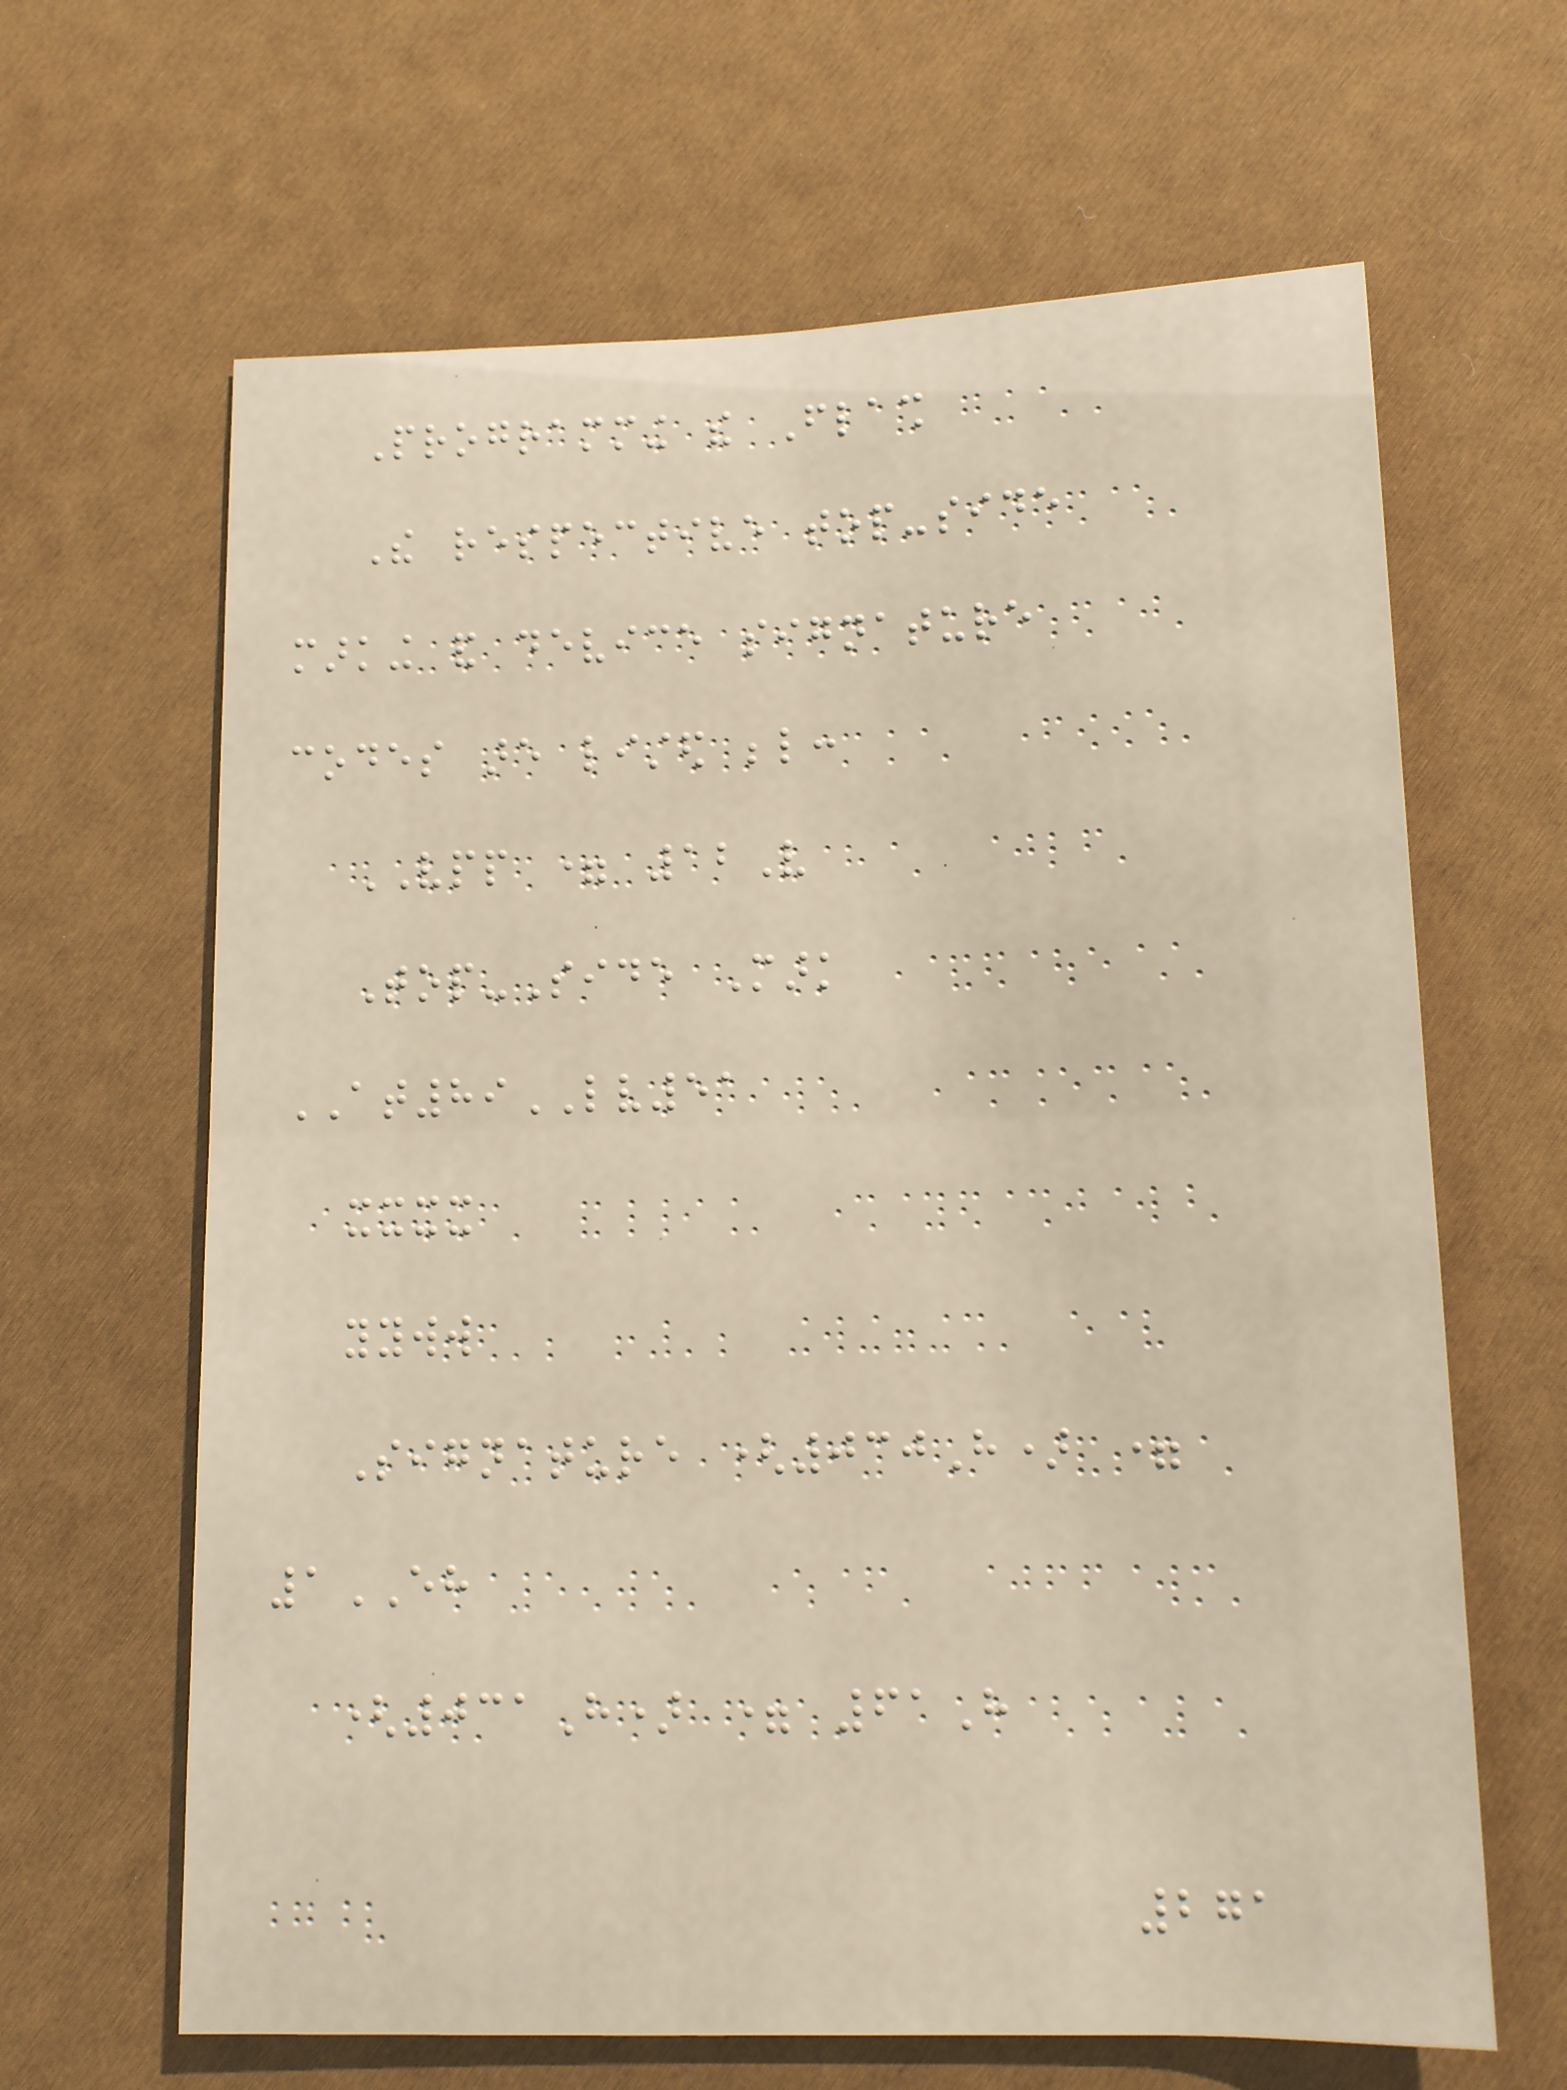Programming the Flash
The respective top-side
marking and device signature
codes are listed below:
VPP = 12V
Top-Side Mark
AT89LV51
xxxx
yyww
Signature (030H) =
1EH
(031H) = 61H
271
